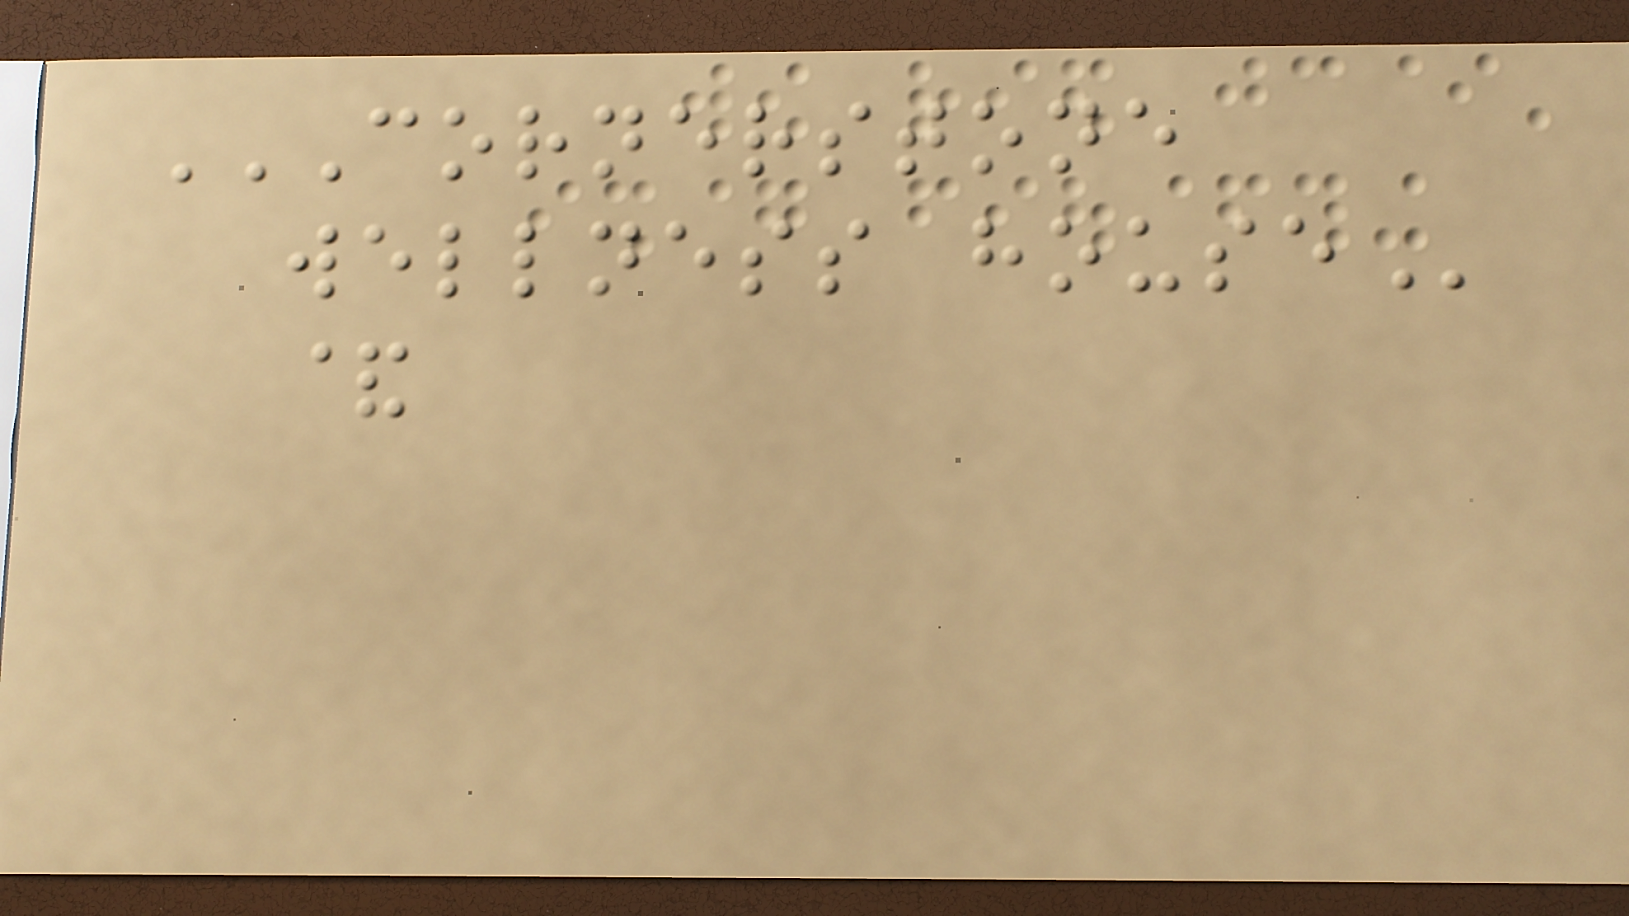CORNERSTONE
WELLNESS HOUSE
&
